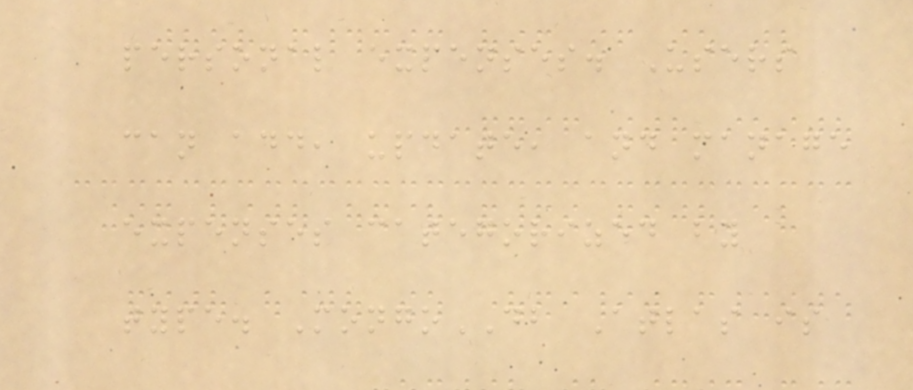personal expenses. Users
can add, update, and manage
expenses categorized by
type. MongoDB Atlas is
